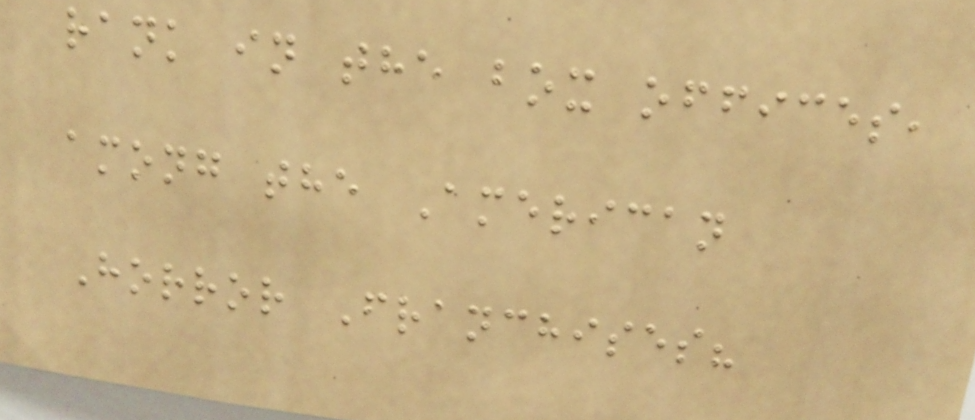rank in the box offices,
among the American
Horror Franchises?
